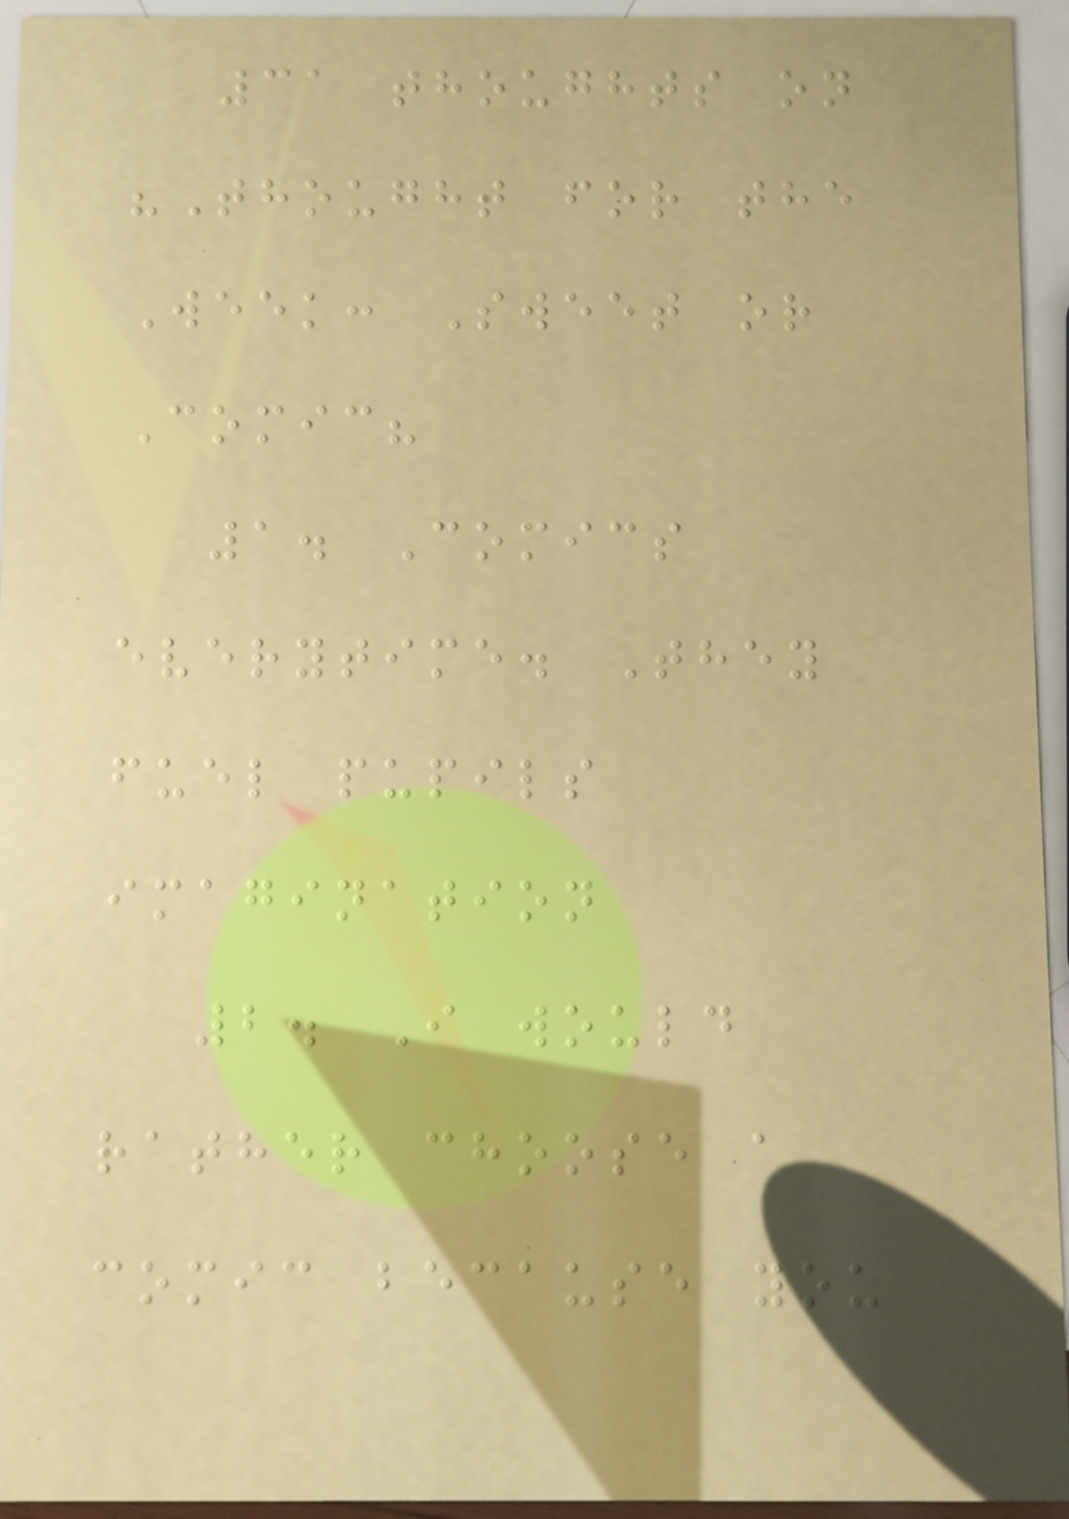31 thoughts on
"Thought for the
Week: Sweet or
Comic?
1. Comics
everytime. They
fuel pupils
imagination
2. I would
rather choose a
comic because you
